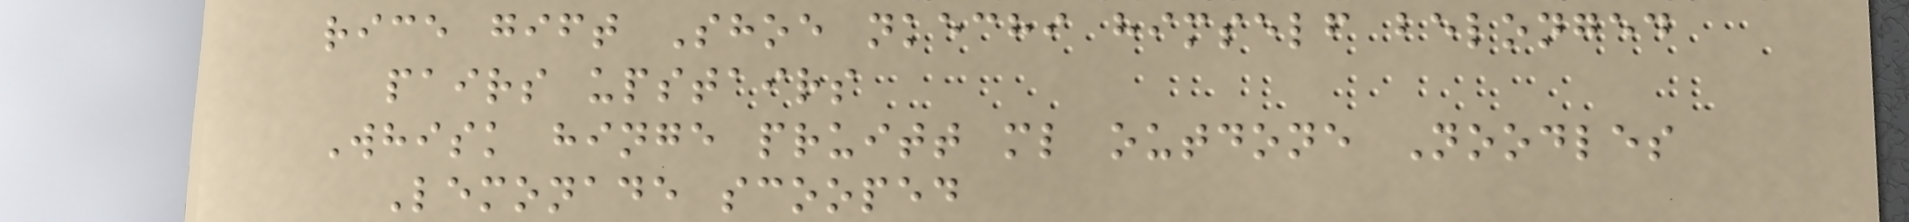rice gift Shoe nkechi himself belonged
pairs upstairs
Whisk hinge pruitt ml outdone Noodles
Lemonade scooped
